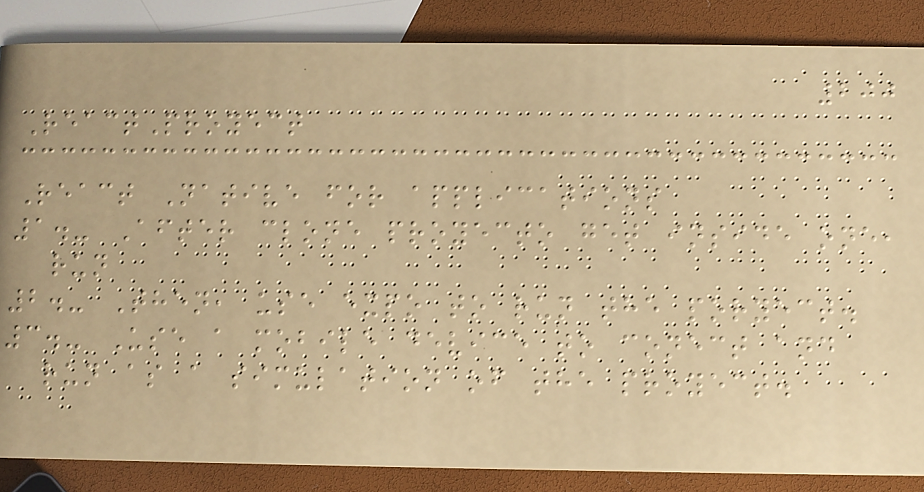200
ReactProyect
React Native for applications
1.- After clone proyecto get inside one,
run
2.- Then, use expo to run the poryect.
3.- Use a mobile device to conect and
run as a simulation of the proyect.
